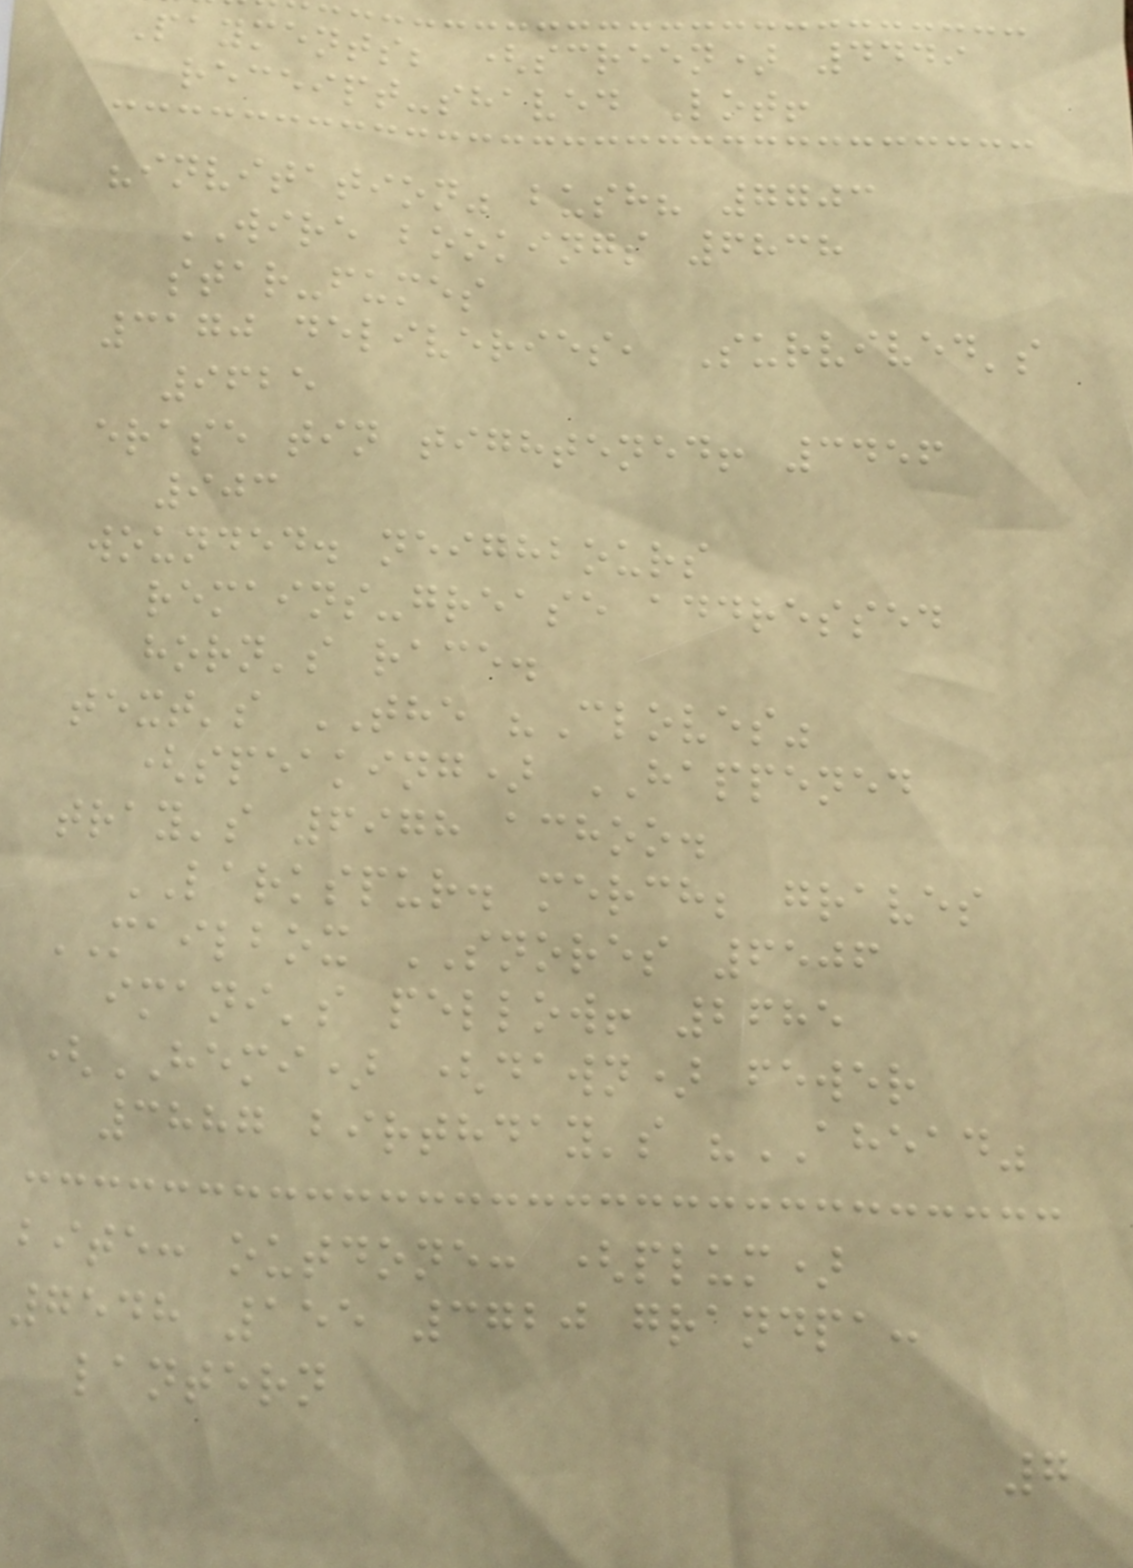Payments; (screen) 4449
receipt-shaved Lot!
"invitation" bush? 7703
WIRE bookings 6838
star-fumes
3170 deliveries, Survived's
9625
erase tin tightened! 3456
903
wounded. neighbours
remains-grease addressed
horn's race.
text's THE "Cloves"
(speaking) HAPPENED
tray's 6978 achoo.
LARKSPUR. merch; graves
MAILBOX SNORES 6506
imani's pellow! 2685
(HEMI) (dawn) fewer
3887 birthday's "AHEAD"
bite: outdone: (plum)
7548 155 3720 grandpa:
lantern
7
